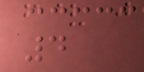4
